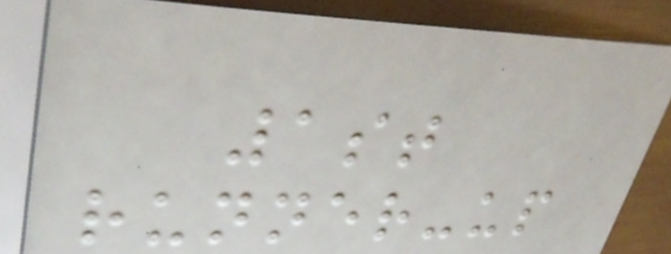1st
runner-up
